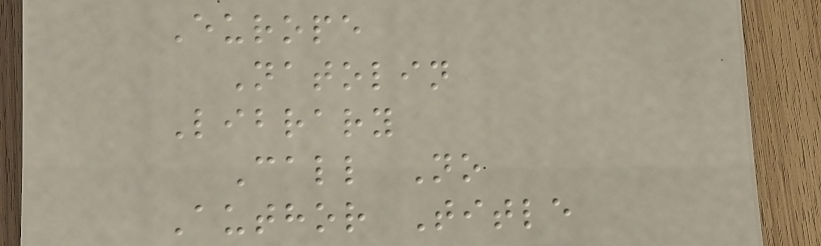Europe
Natolin
Library
Call No
Author Title
